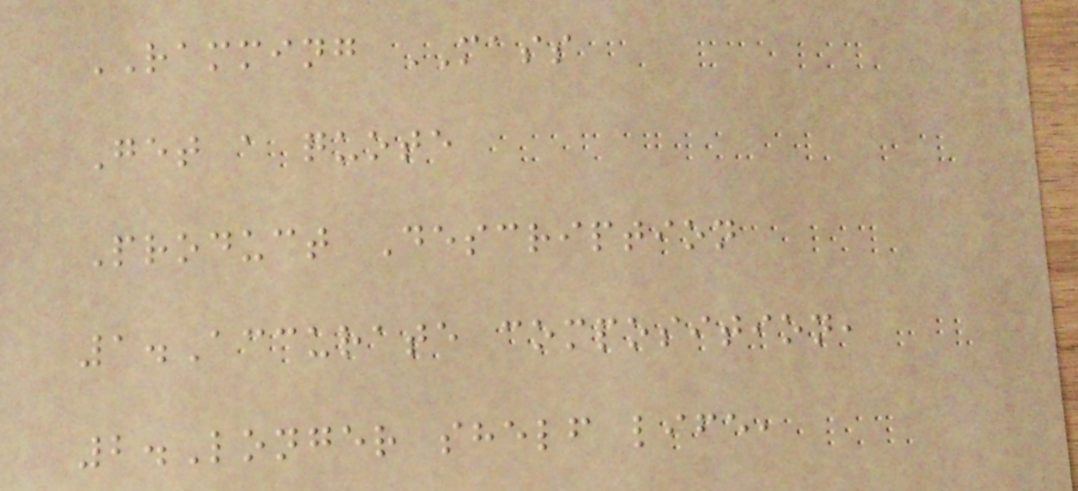RAMMING MASS
Get a quote
Product Description
1.Accurate composition,
2.Longer shelf life,
